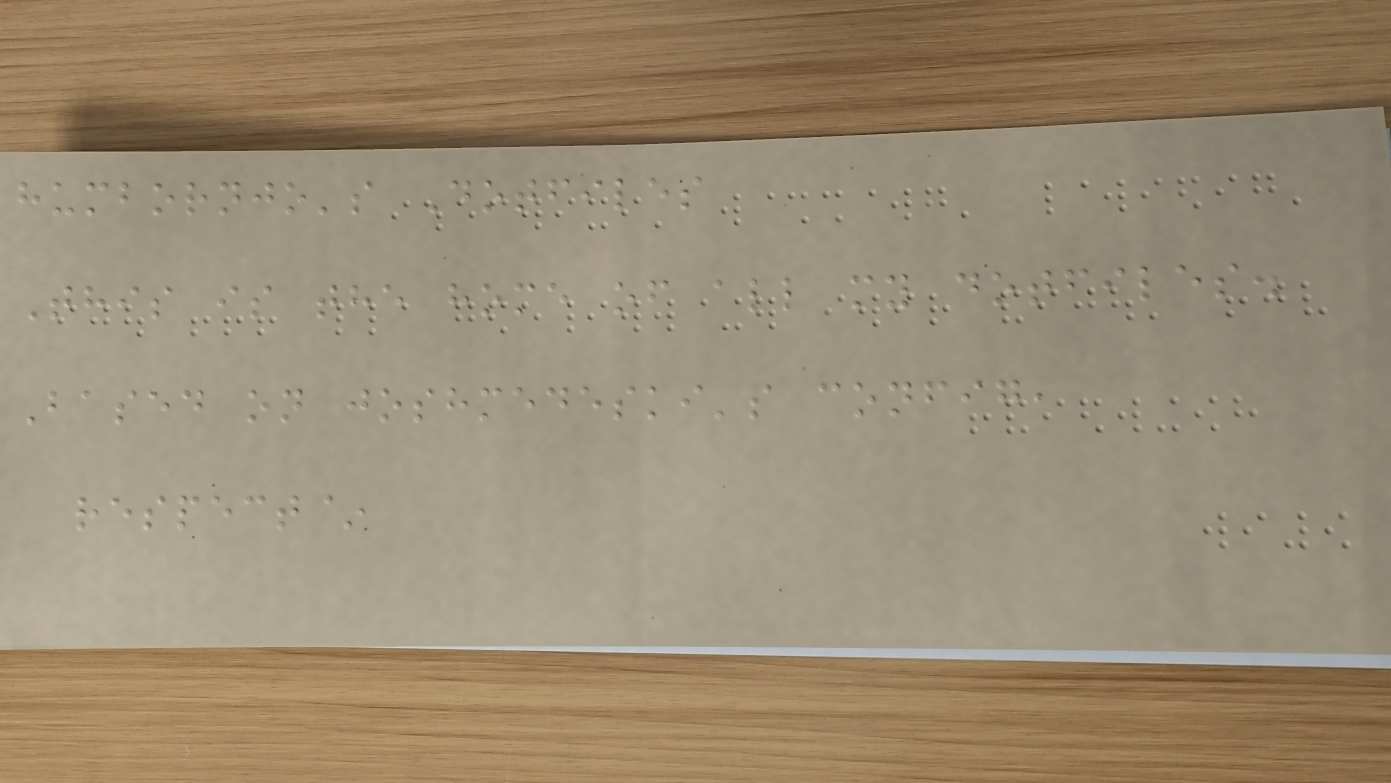humbornjo's Dotfiles
This is the home of all my dotfiles.
Based on joshmedeski's config,
respect~
